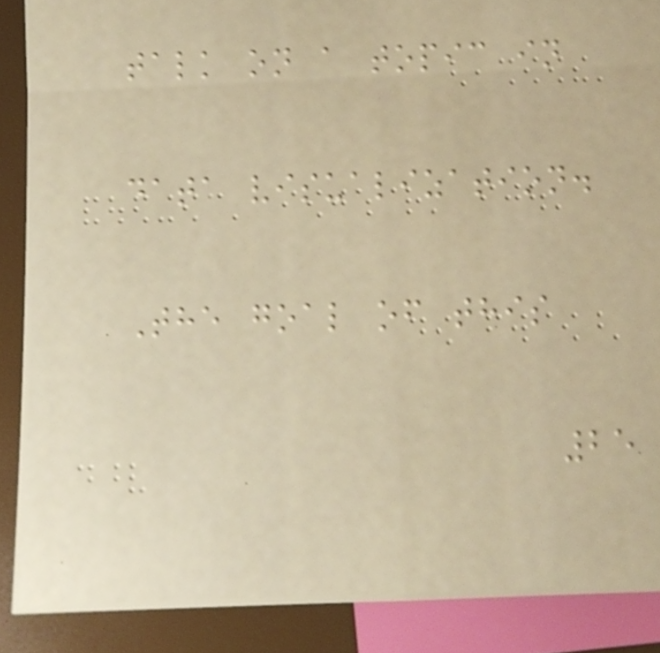talk on a topic in
data visualization.
The goal of this
25
